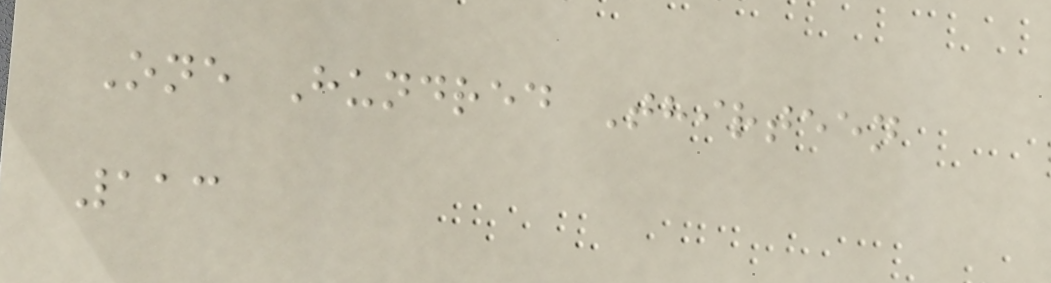One Hundred Thirteen
113
